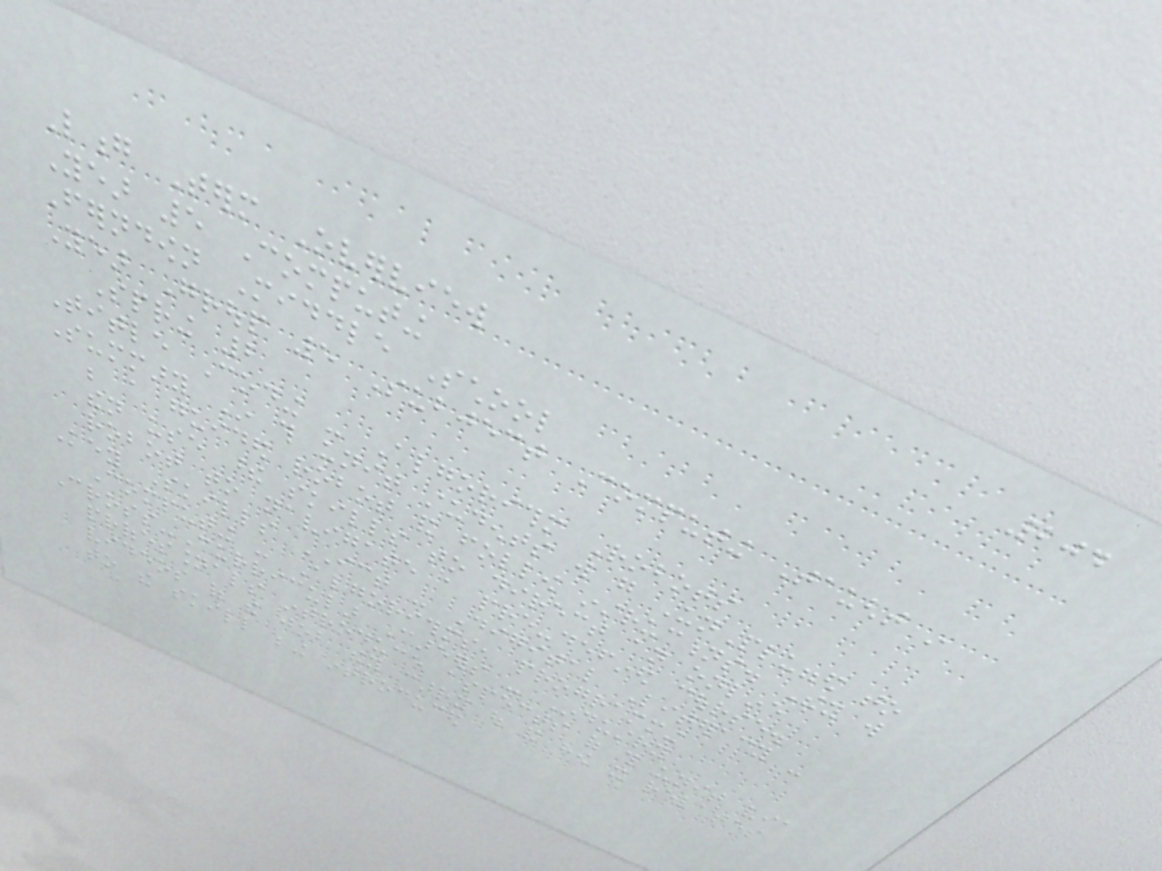204
Long Term Overview
Year 5 Computing
Ferndown Middle School
Year Group 5 Subject Computing Taught in
Spring 2
Title Coding - Algorithm Robots
Summary In this unit students will go UnPlugged to
be a guided robot and follow instructions. They will
then use these skills to direct an online
robot to navigate a pre-defined course.
Key Skills ICT - Digital Literacy -
Computing - Algorithms, programming
Cross-Curricular Careers - Industry
professionals introduce aspects of this unit via
videos of the job they carry out and how it relates
to the skill being introduced
